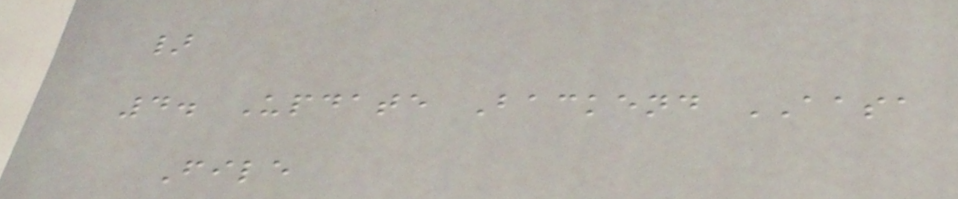}
4. Update Backend AASA
File
